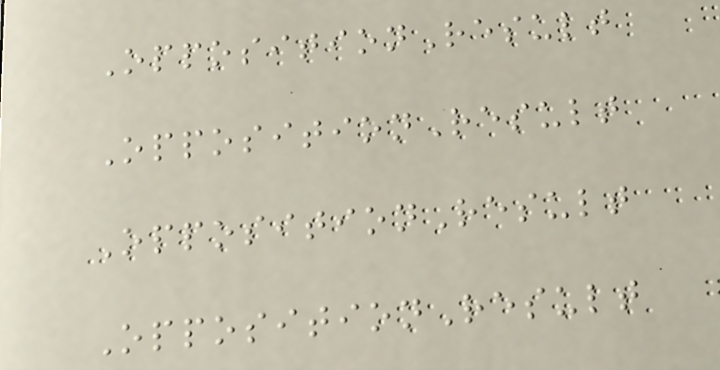OppositionResult
OppositionResult
OppositionResult
OppositionResult
